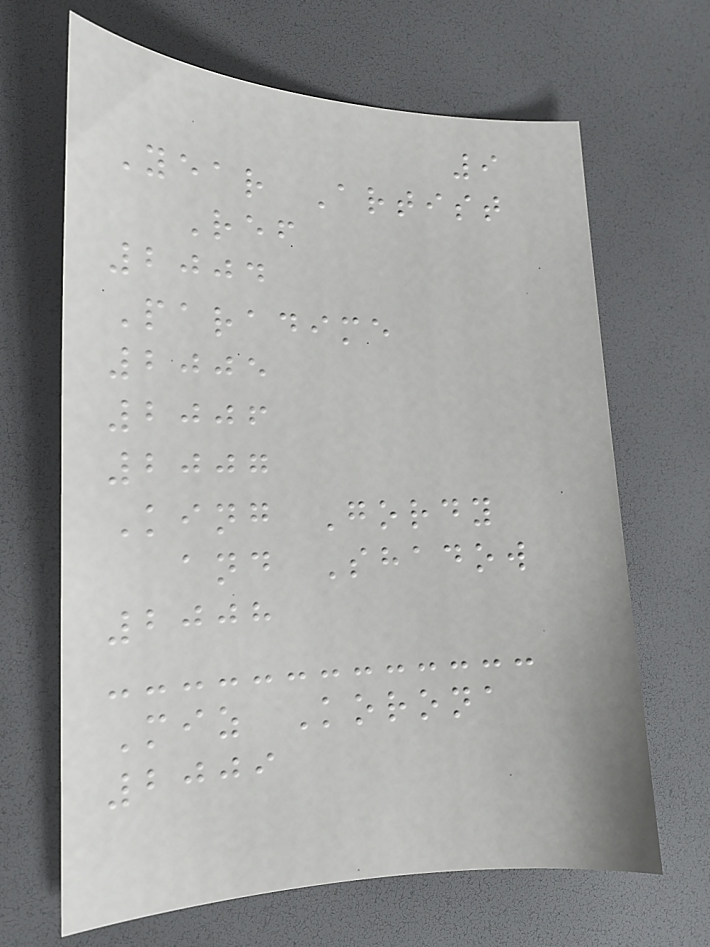9
Year Artist
Ref
2004
Paradime
2005
2006
2007
King Gordy
and Shadow
2008
Miz Korona
2009
